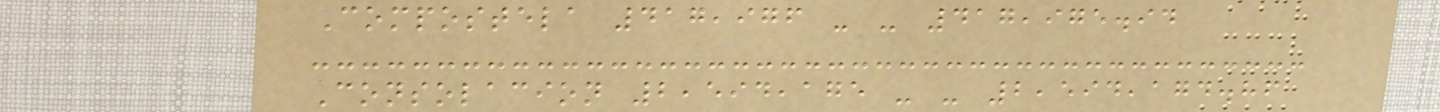Compostela 417,976 - - 417,975.94
Consolacion 2,594,175 - - 2,594,174.86
